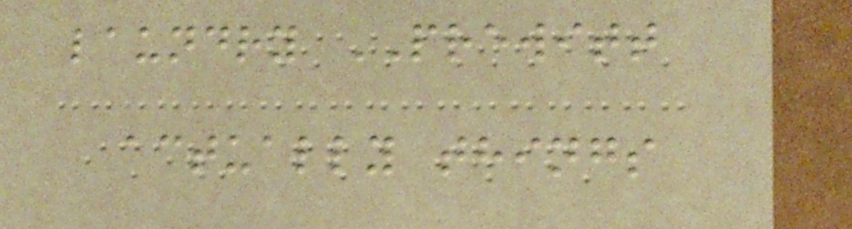laundry PREWITT
actually things
